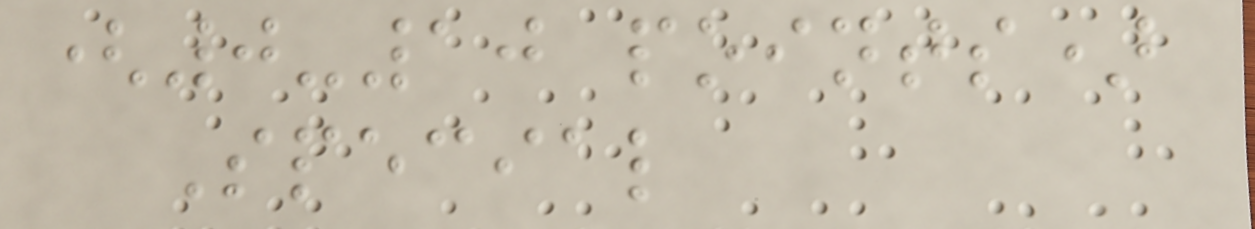(0-10 points)
Special
